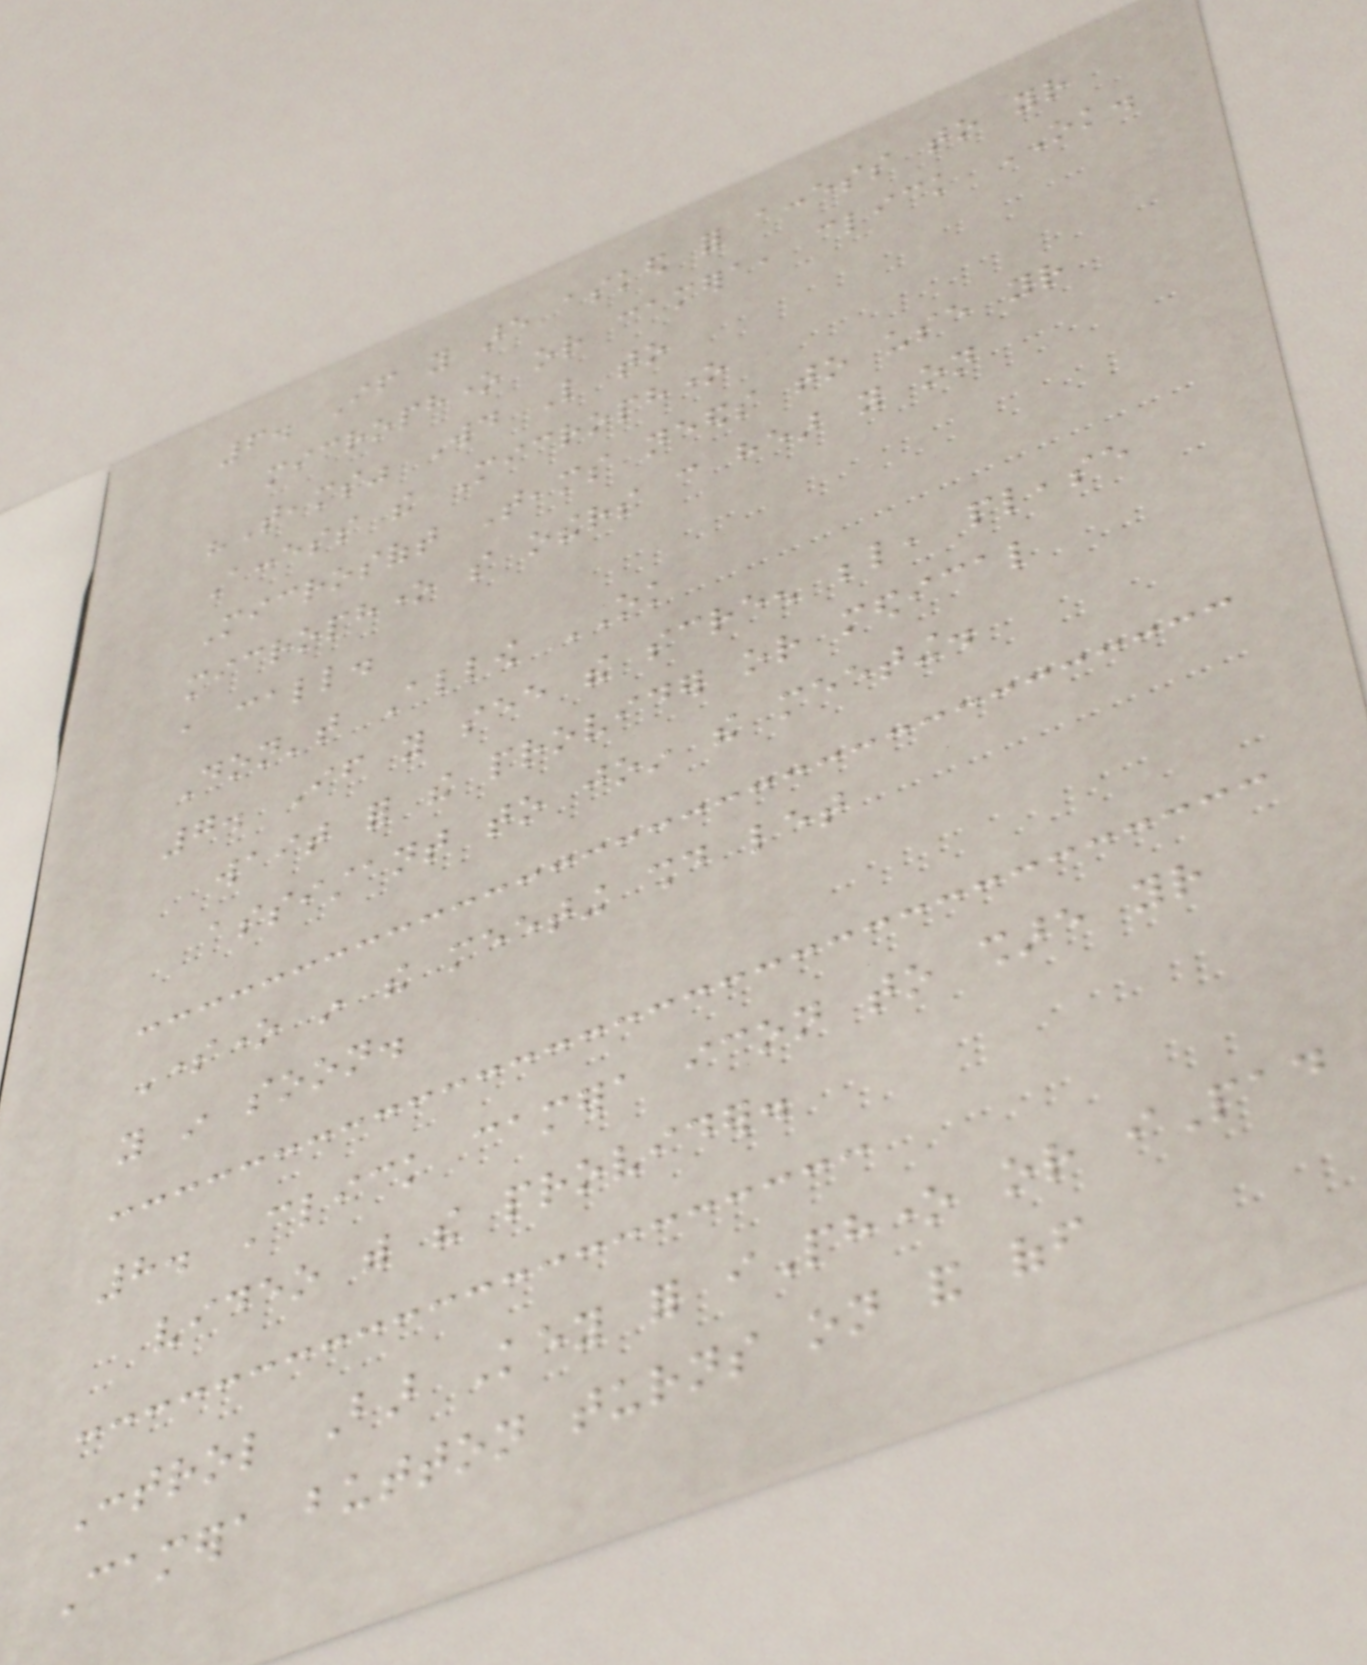6. If you are asked for access to your
microphone or camera, click OK.
"Teams" Would Like to
Access the Microphone
Microsoft Teams needs to use your
microphone so others can hear you on
a call.
Don't Allow OK
7. If you see the screen below, please
wait for the provider or medical
assistant to join the meeting.
Someone in the meeting should let
you in soon.
8. Click camera icon to share your
video with the provider.
Control Bar Key for iPhone or iPad
Camera button turns on and off
